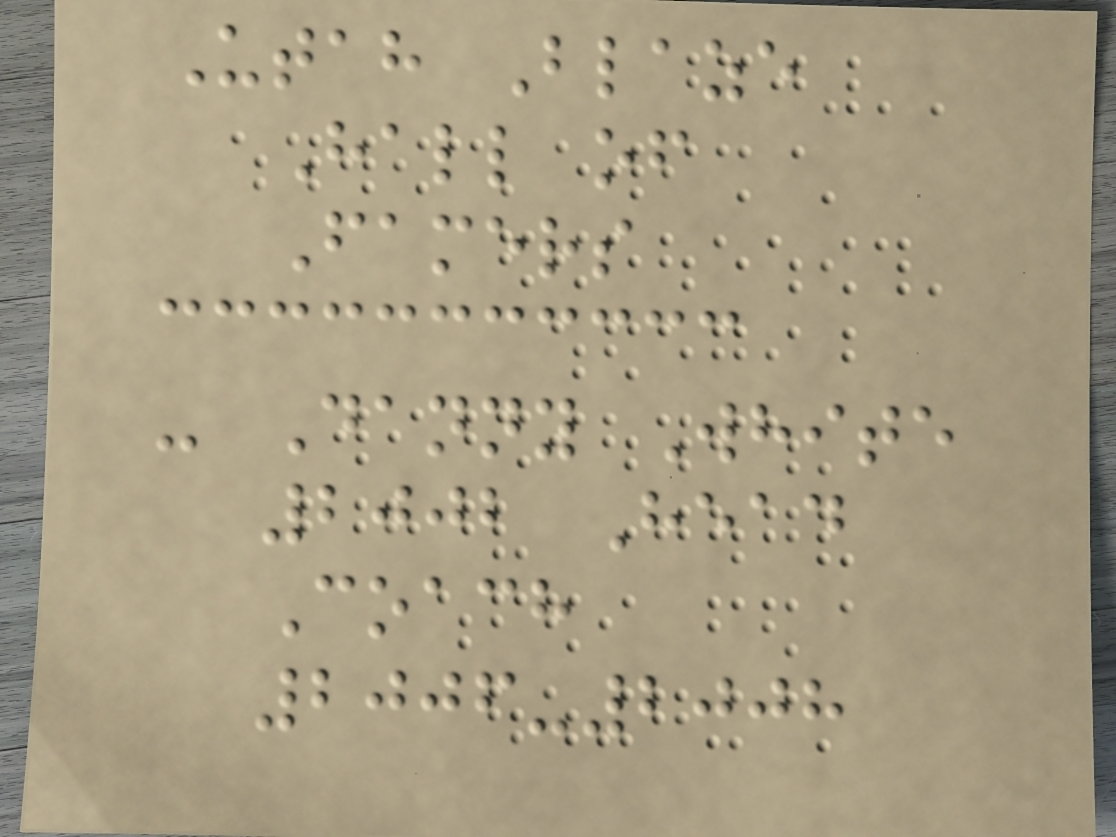Utah Blaze
Hall of
Famers
- Danny White
2002 Head
Coach
2006-2008
